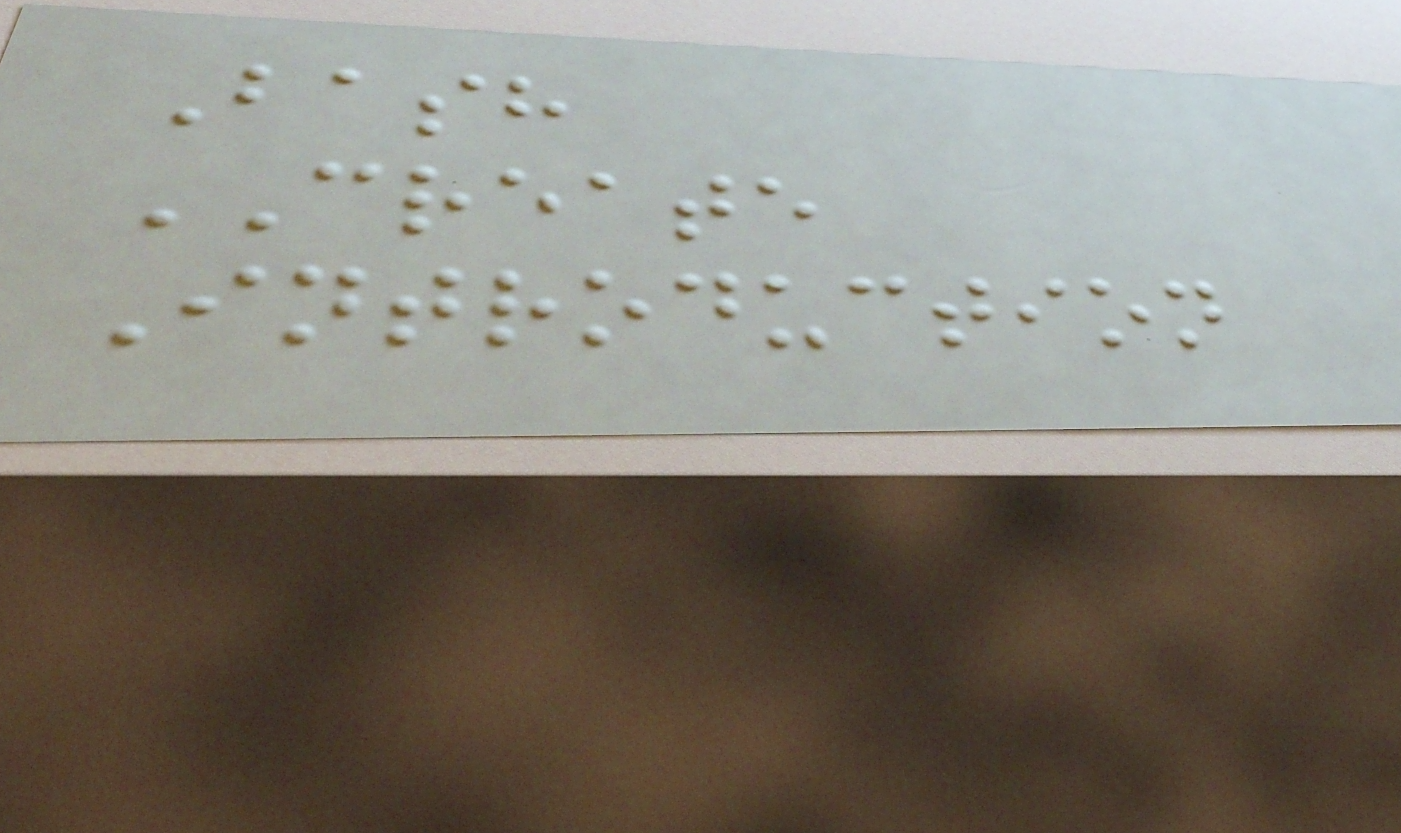Bash
CREATE
Introduction
